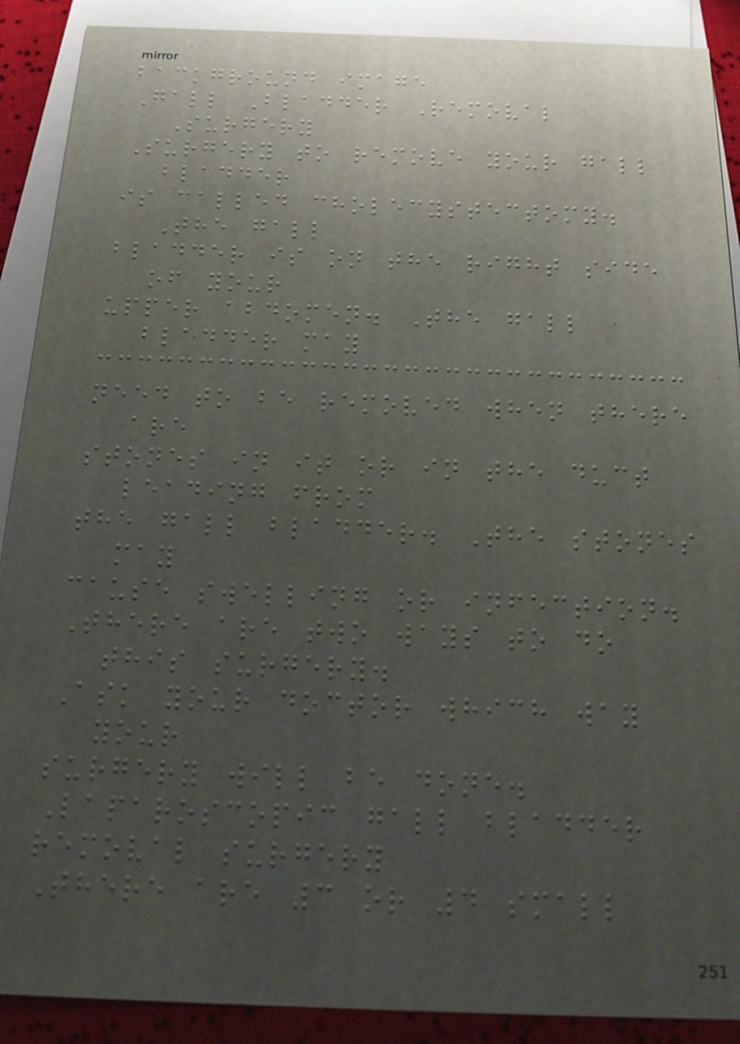background image
Gall Bladder Removal
Surgery
Surgery to remove your gall
bladder
is called cholecystectomy.
The gall
bladder is on the right side
of your
upper abdomen. The gall
bladder may
need to be removed when there
are
stones in it or in the duct
leading from
the gall bladder. The stones
may
cause swelling or infection.
There are two ways to do
this surgery.
Ask your doctor which way
your
surgery will be done.
Laparoscopic gall bladder
removal surgery
There are 3 or 4 small
